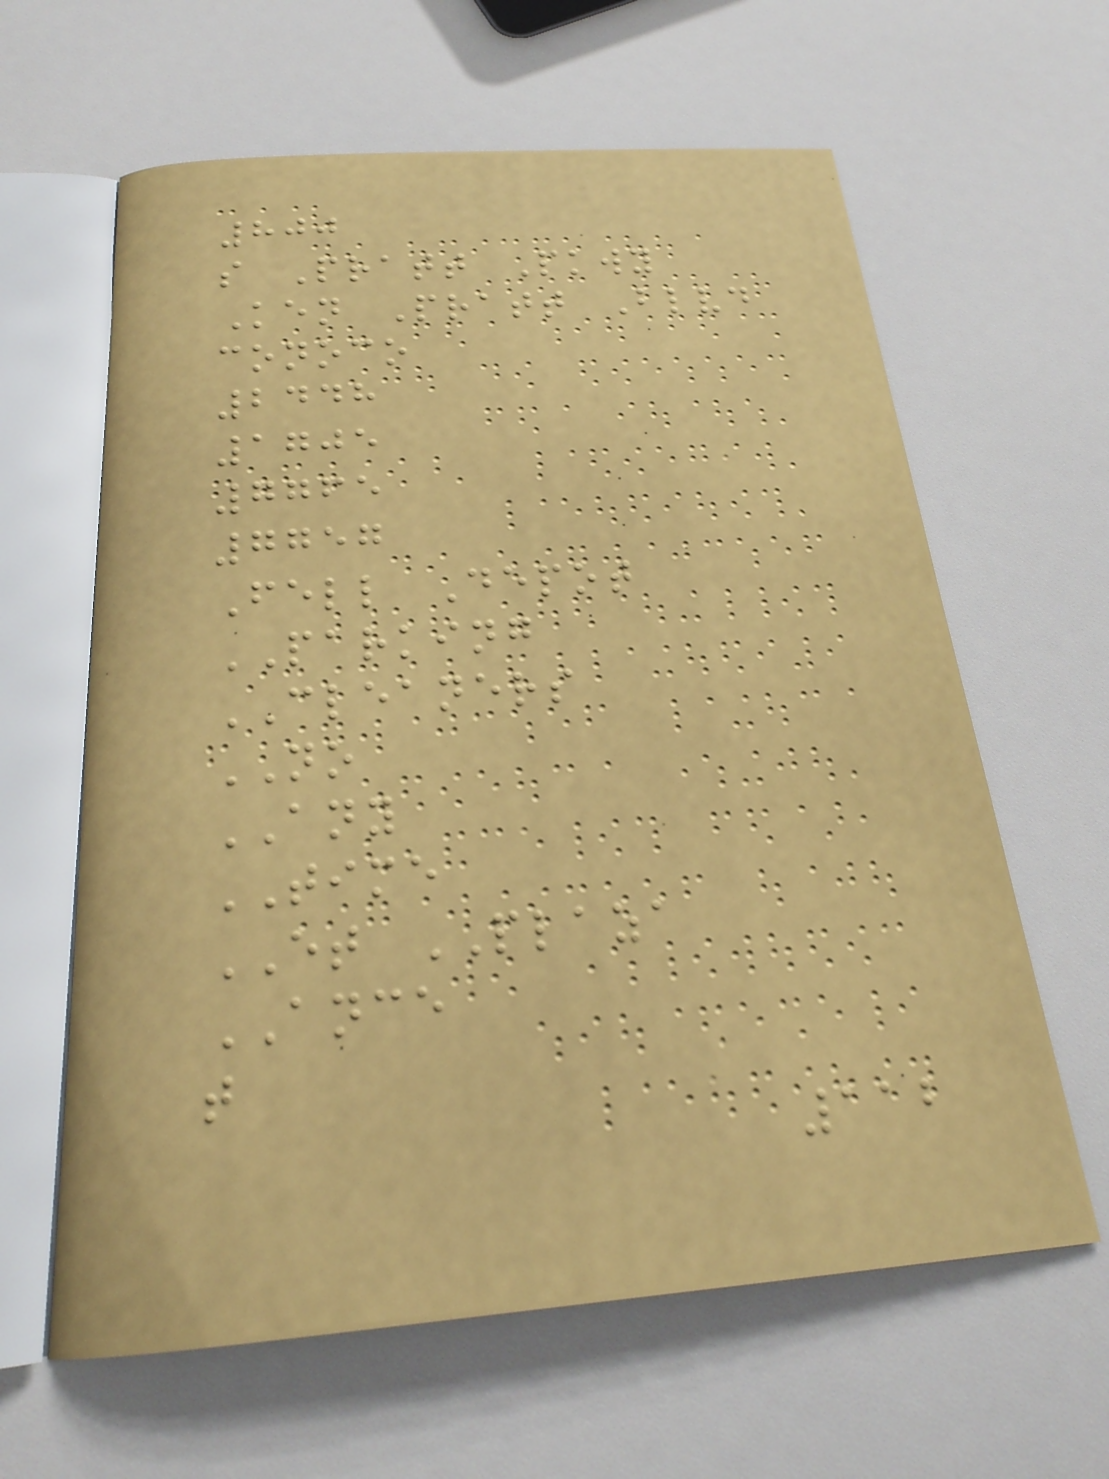800
s Pratt Pkwy
Ken Pratt Blvd
conoco
2448
1705
7765
7757
Fell Depot
PARKING
CLEANERS
NO
ANY
TIME
ET PLAZA
ANCE
t
112
